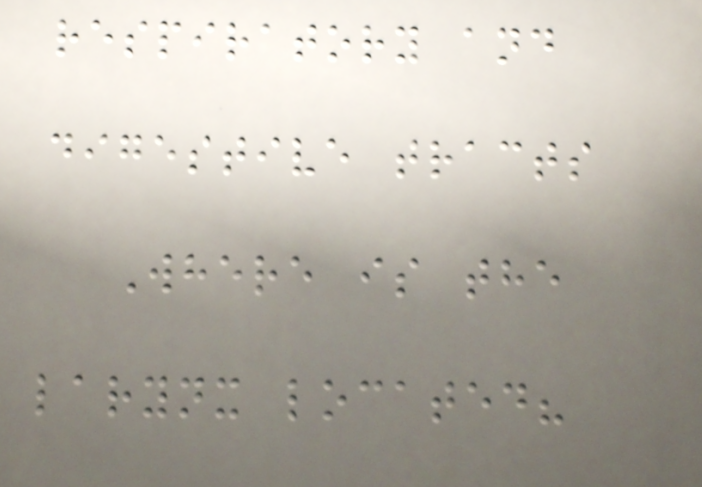respiratory and
digestive tracts
Where is the
larynx located?
